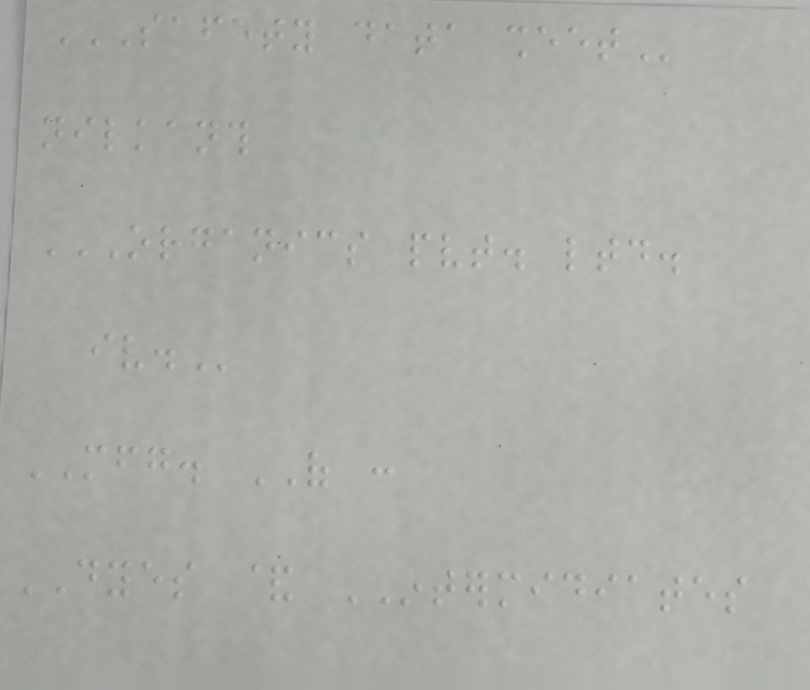SAFETY DATA SHEET
nilkanth
ORGANICS PVT. LTD.
IV.
MFG. OF :
DYES & INTERMIDIATES
